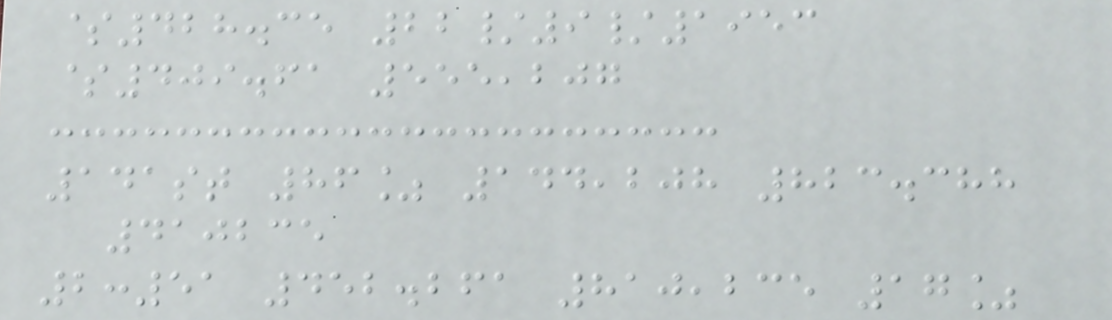$428.35 22/9/1953
$409.61 555,207
141st 86% 144,208 823.388
410235
2:51 452.261 810,235 17%
